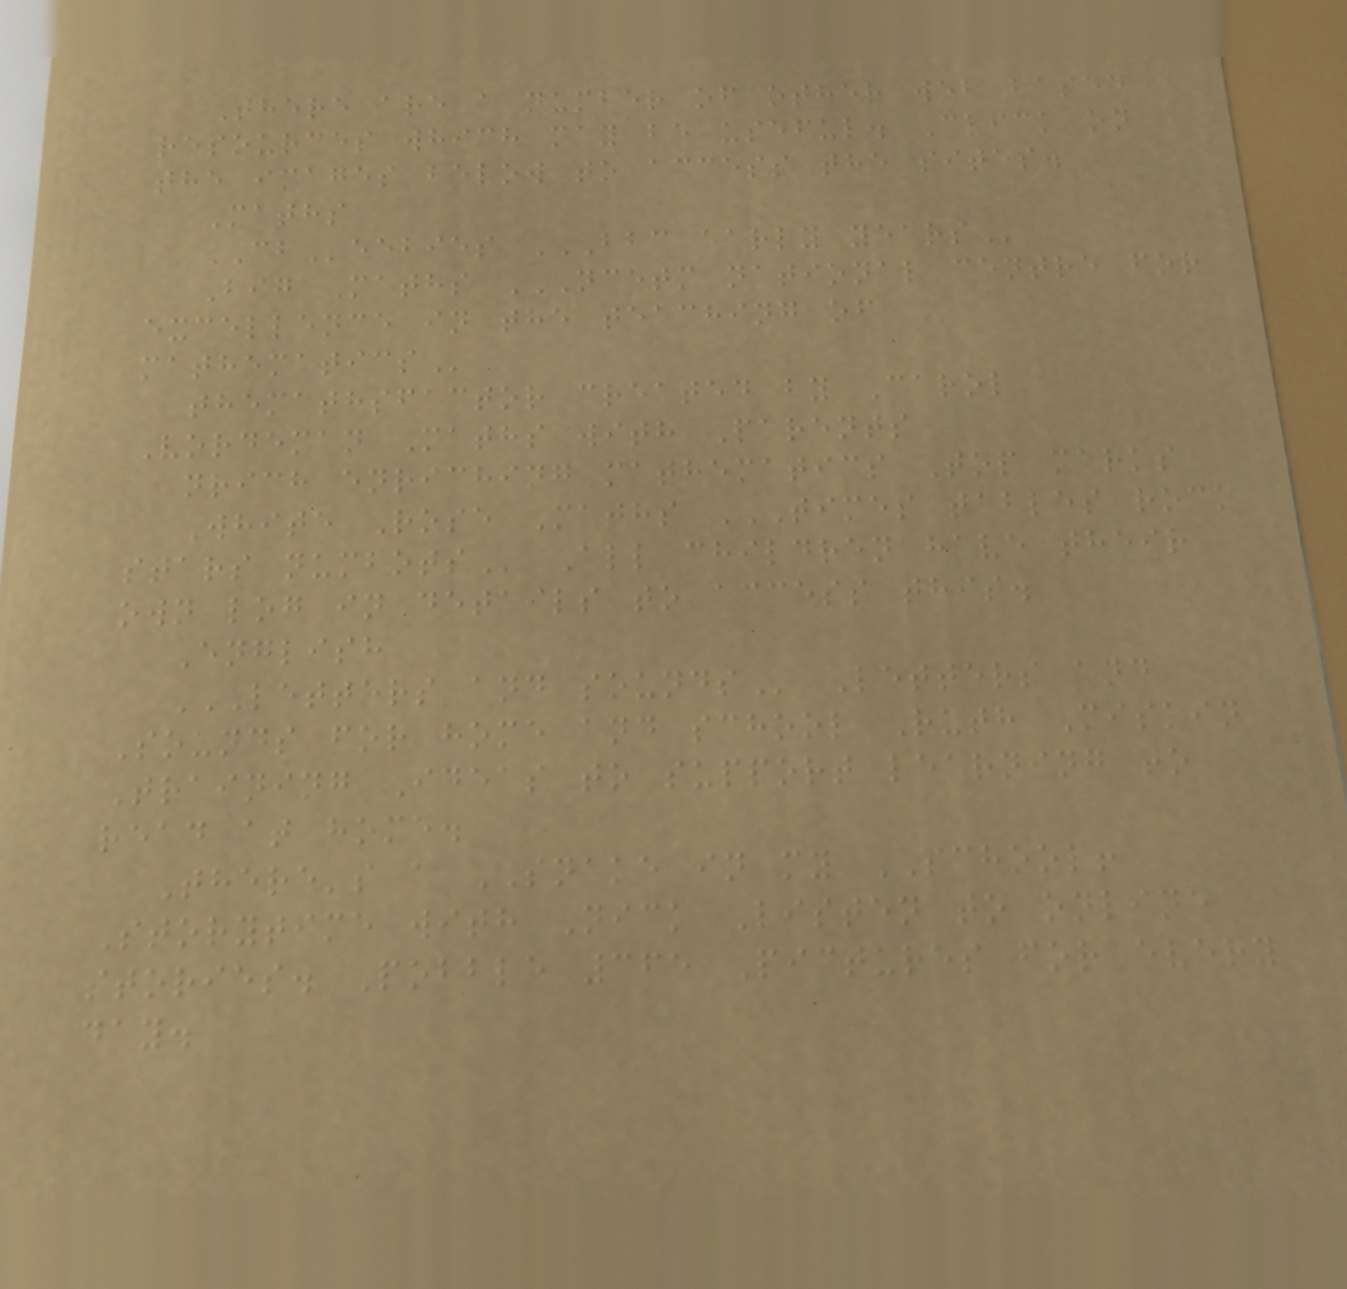There are a number of other web based
resources which may be useful. Click on
the images below to access the sites.
Maths
CBeebies BBC EARLY YEARS
Big Maths NCETM NATIONAL CENTRE FOR
EXCELLENCE IN THE TEACHING OF
MATHEMATICS
themathsfactor created by Carol
Vordeman Maths with Parents
nrich enriching mathematics Top marks
White Rose Maths TIMES TABLES ROCK
STARS NUMBOTS All children have their
own log in details to access this.
English
LETTERS AND SOUNDS Letters and
Sounds for home and school Ruth Miskin
Training Ideas to support learning to
read at home.
There's a SNAKE in my SCHOOL!
Storytime with Nick Listen to online
stories. Pobble 365 Pictures for every
day.
